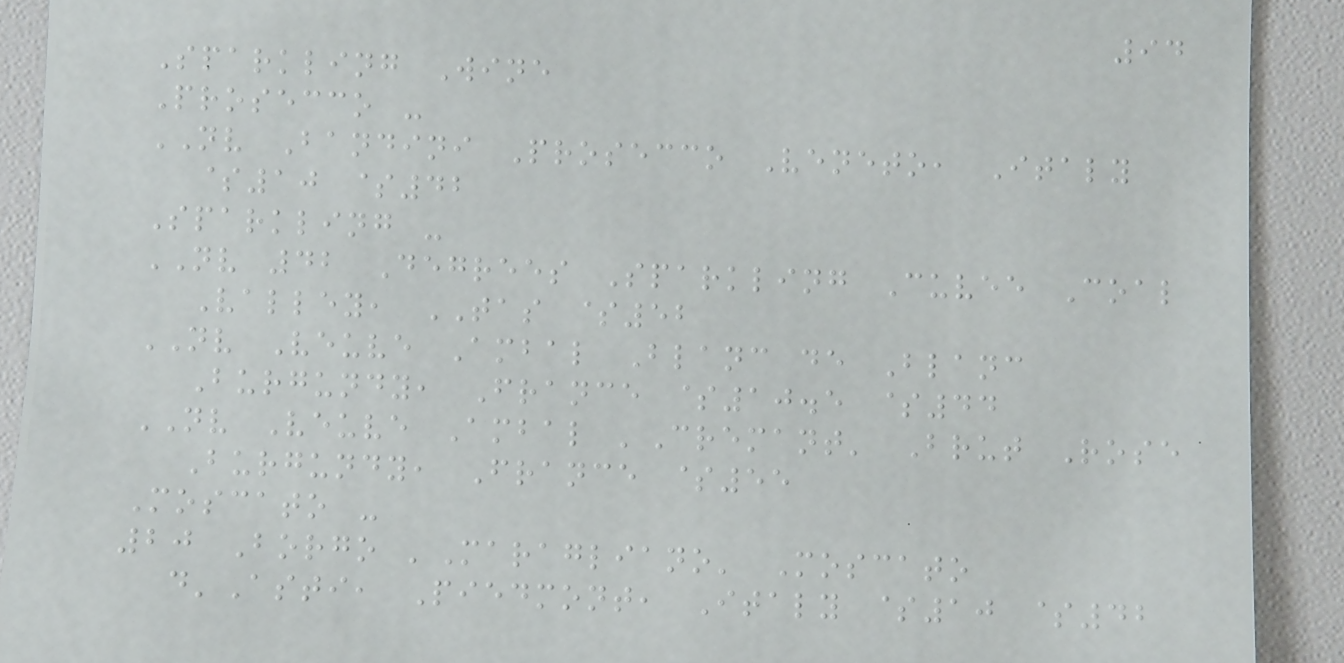94
Sparkling Wine
Prosecco -
NV Bandini Prosecco Veneto, Italy
$10 $42
Sparkling -
NV 42 Degrees Sparkling Cuvee Coal
Valley, TAS $52
NV Veuve Ambal Blanc de Blanc
Burgundy, France $10.5 $44
NV Veuve Ambal 'Cremant' Brut Rose
Burgundy, France $55
Moscato -
20 Borgo 'Maragliano' Moscato
d'Asti, Piedmont, Italy $10 $42
